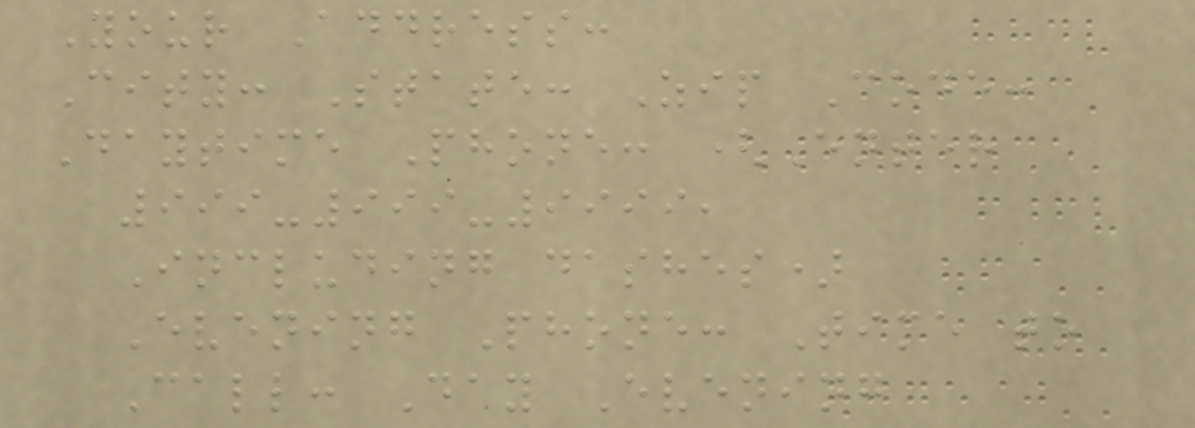Your Address:
City: State: Zip Code:
Daytime Phone: (Enter
999-999-9999,
Including dashes)
Evening Phone: Time to
Call: Day Evening
